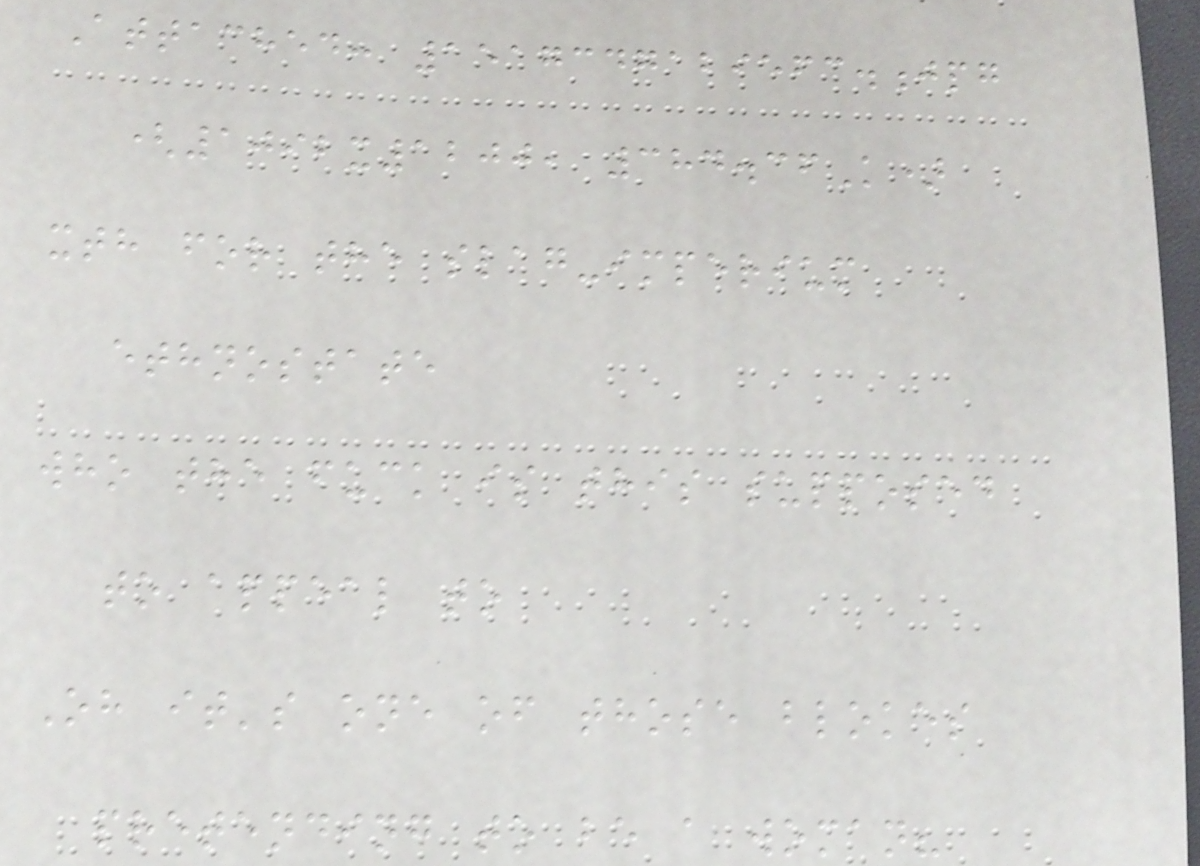Attached: 1517347129563.jpg
(1092x1200, 384.36K)
xth for the slag-imperium
ethnostate
who the fuck is this supposed
to appeal to
Oh it's one of those blokes
pretending to be a woman?
